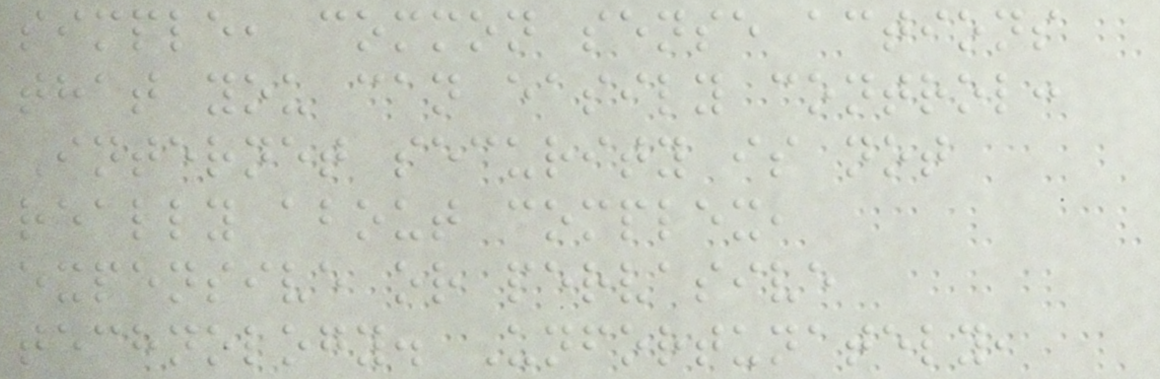simple, common sense actions
that you can easily control:
Internet security is not
really about complex,
expensive or pervasive
technology. Unfortunately,
